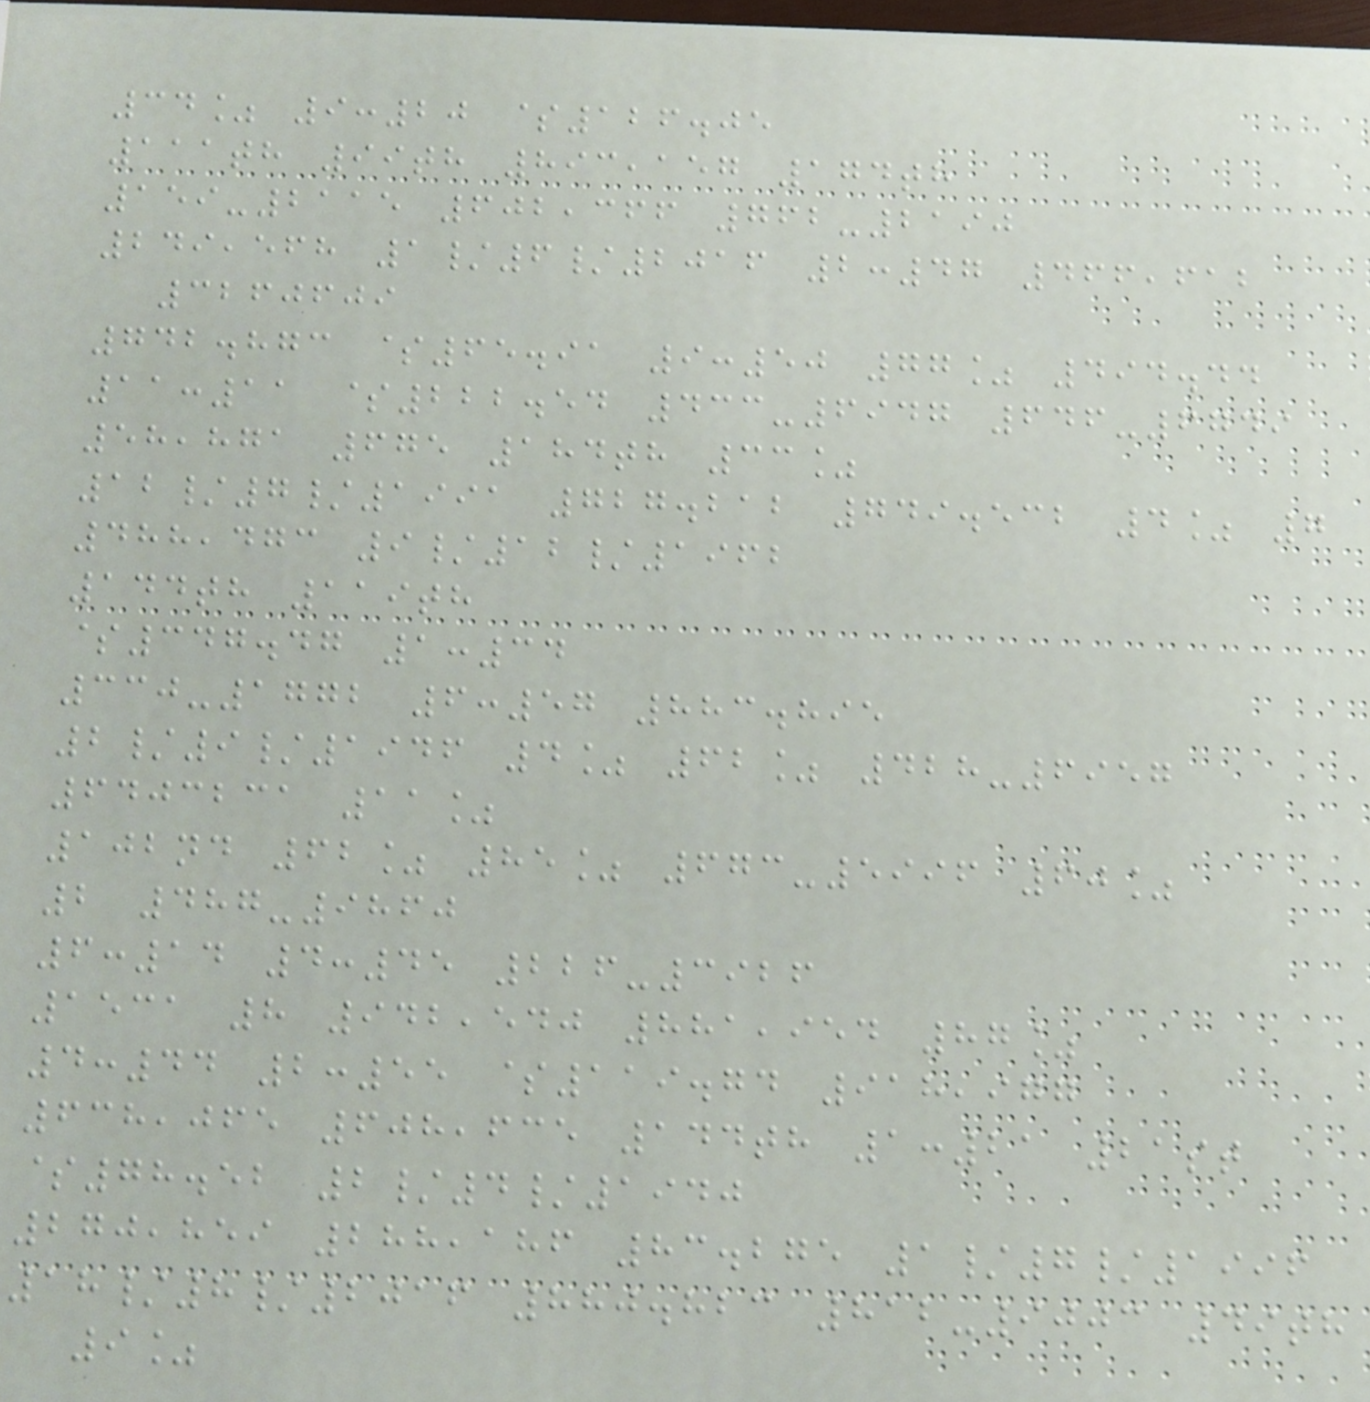34% 9:20 $126.05
111th 99th 893,157 174th
159-2115 602,366 762-2190
249,568 1/6/2016 2:47 466,612
3260609
742.873 $65.91 9:50 77% 494.44
11:11 $222.54 433-6947 646-6749
58,871 675 184th 33%
12/7/1991 727.212 749.532 4% 7
488,473 9/12/1962
144th 119th
$347.47 1:34
330-1772 6:57 883.895
2/9/1946 4% 62% 428-6957
6403231 11%
102nd 62% 85% 673-5996 60%
2 487-9860
6:14 4:45 226-3926
1531 8 942,540 881,954 87%
4:44 2:55 $119.74 918,977
638,065 608,635 144th 1:21 21st
$78.52 2/4/1940
270,859 288,186 83.275 1/7/1996
18/8/2016 880.823 812-9003 49th
9%
